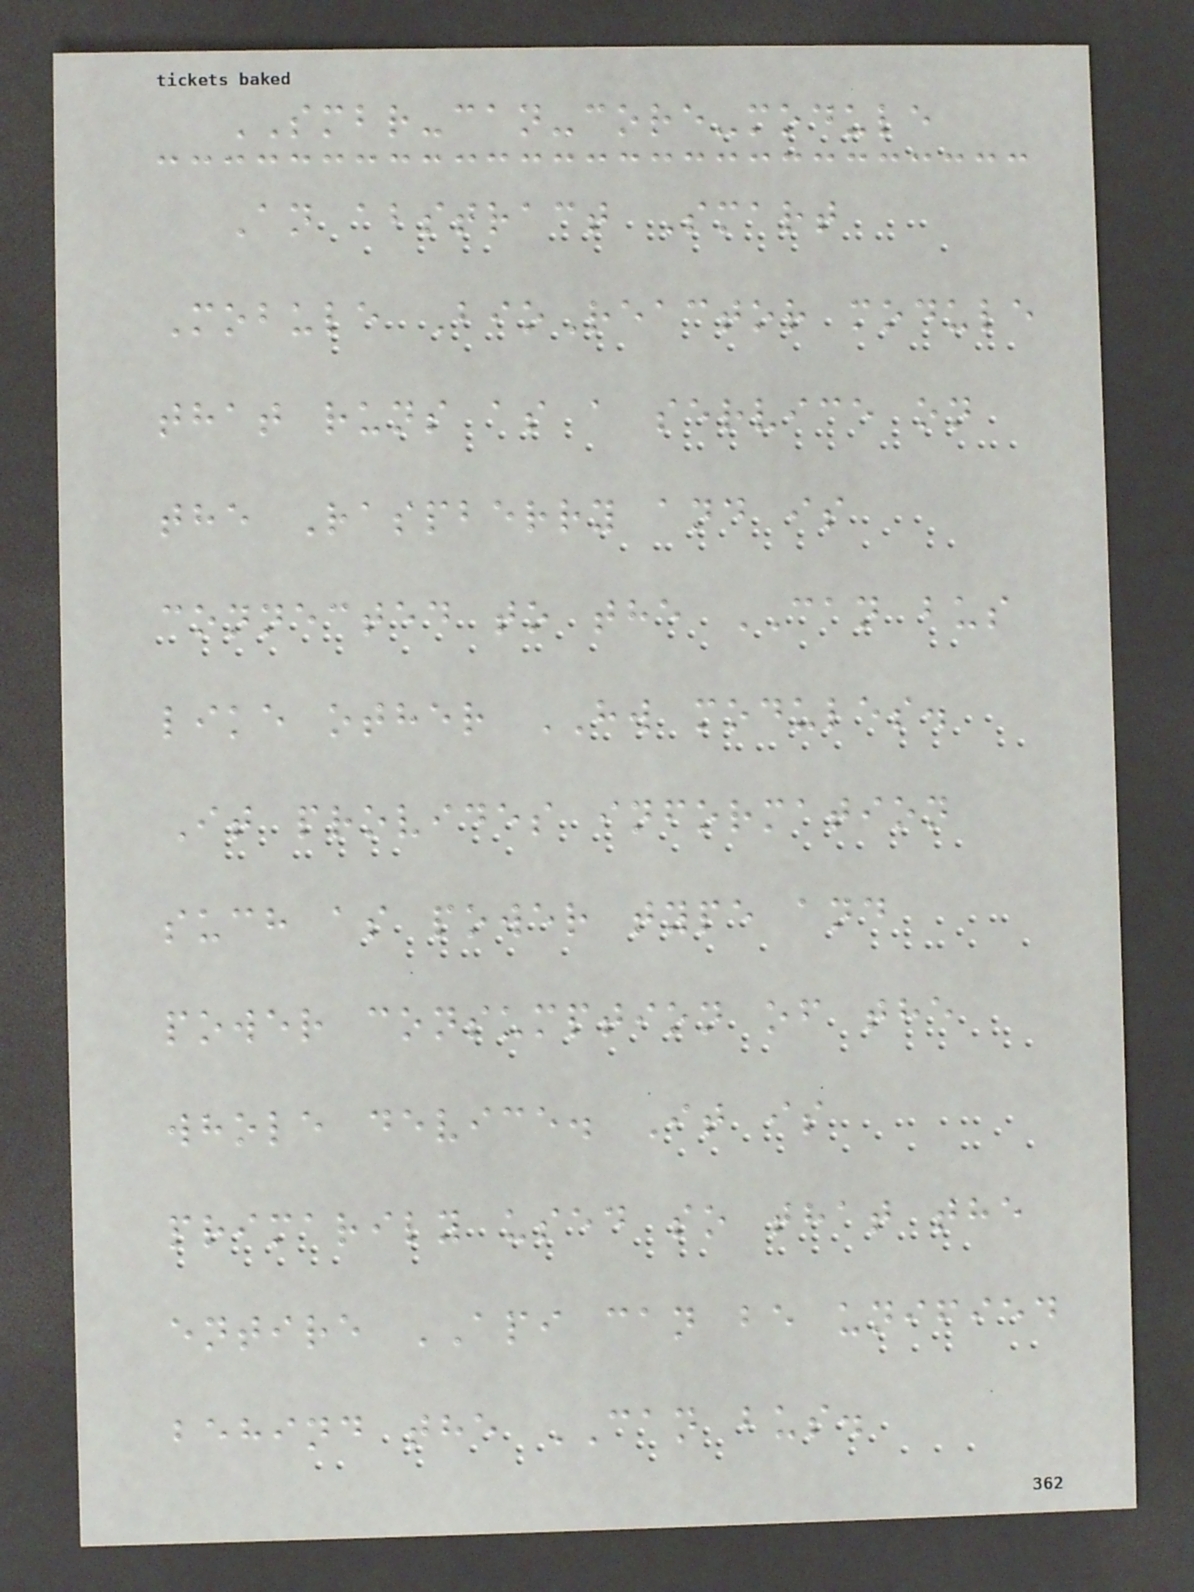SMBR-can-core-module
An abstract Smart
Mobule BioReactor module
that runs as a service on
the Raspberry and is
connected to the CAN bus
like other HW modules.
It provides information
such as power type and
power consumption of the
whole device. It is
primarily used so that the
entire API can be unified
behind the CAN bus.
